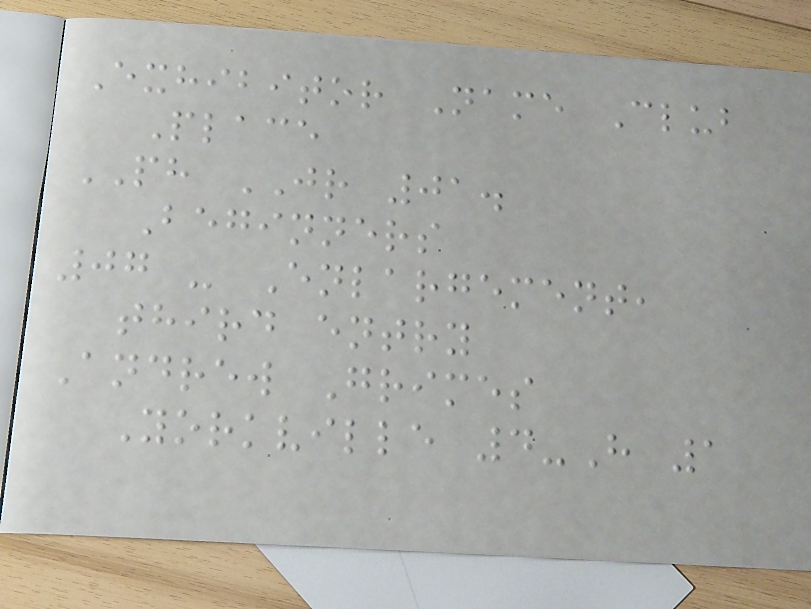Exhibitor Name Club
Place
PH JR 01.
Beginners
07 - Enlargement,
third entry
Andrew Grimes
Yorkville 4-H 1
